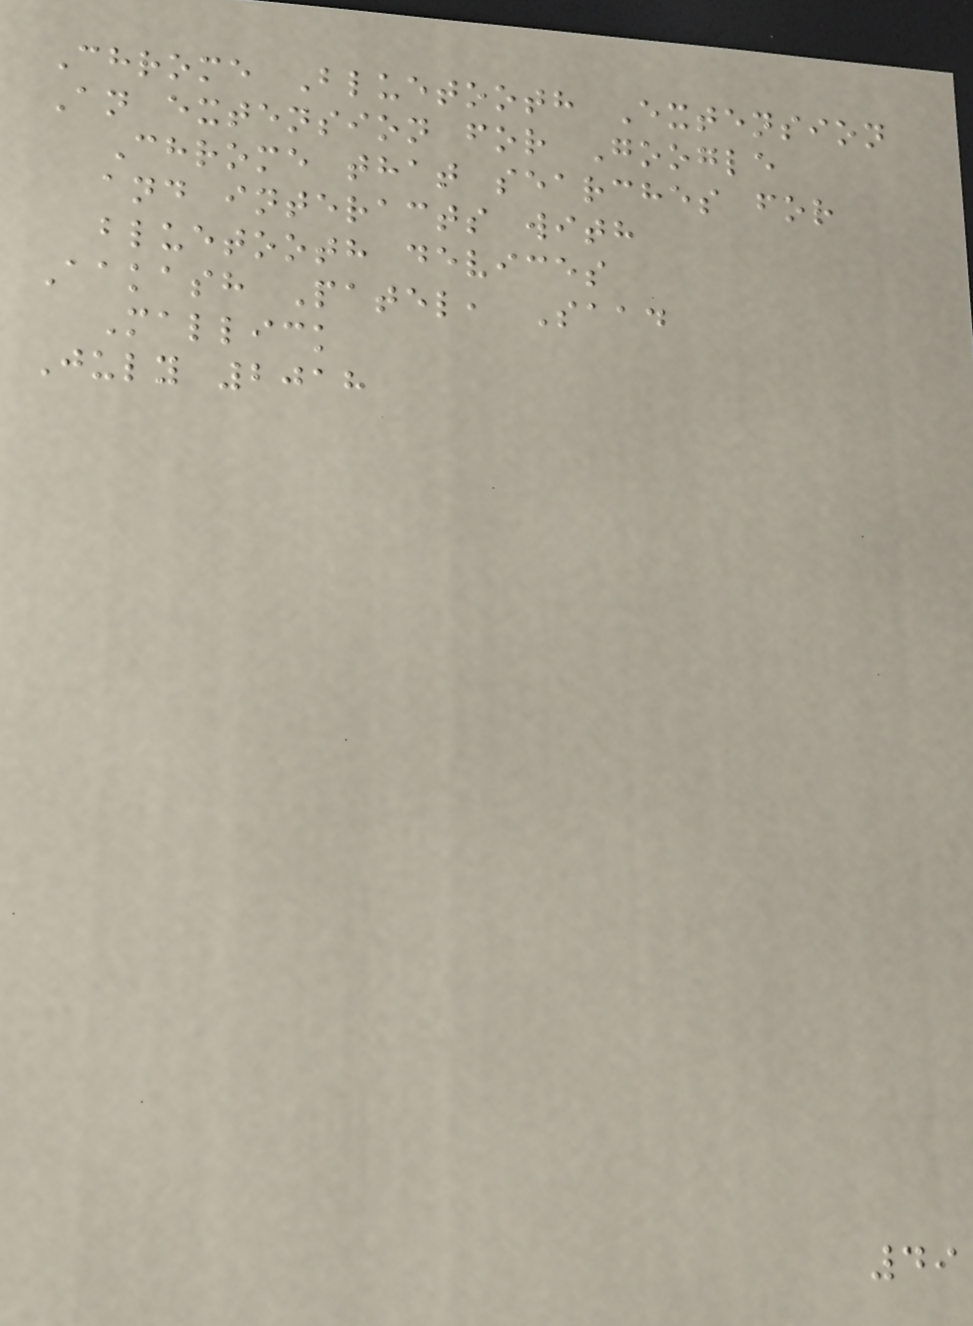Chrome Bluetooth Extension
An extension for Google
Chrome that searches for
and interacts with
bluetooth devices
Aakash Patel, Saad
Mallick
July 2018
49
